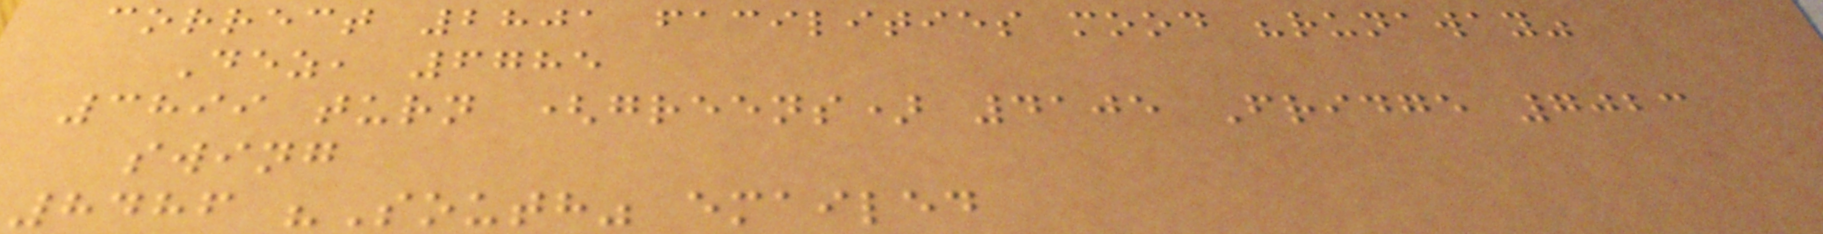correct 2801 facilities mood "runaway"
Dez, 6785
3899 turn (greens) 4105 Fridge 7023
swing
8486 "South" emailed
